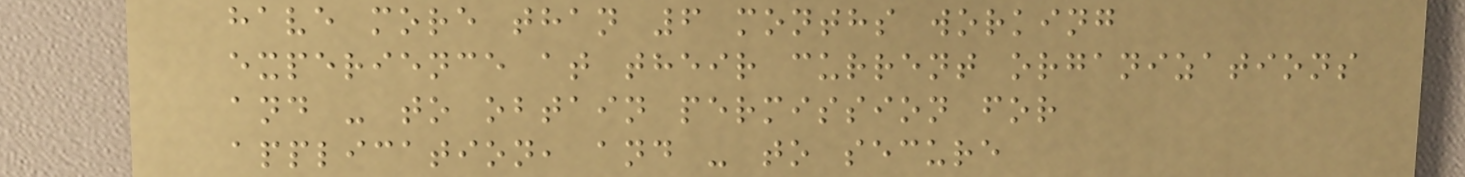have more than 6 months working
experience at their current organizations
and - to obtain permission for
application, and - to secure
